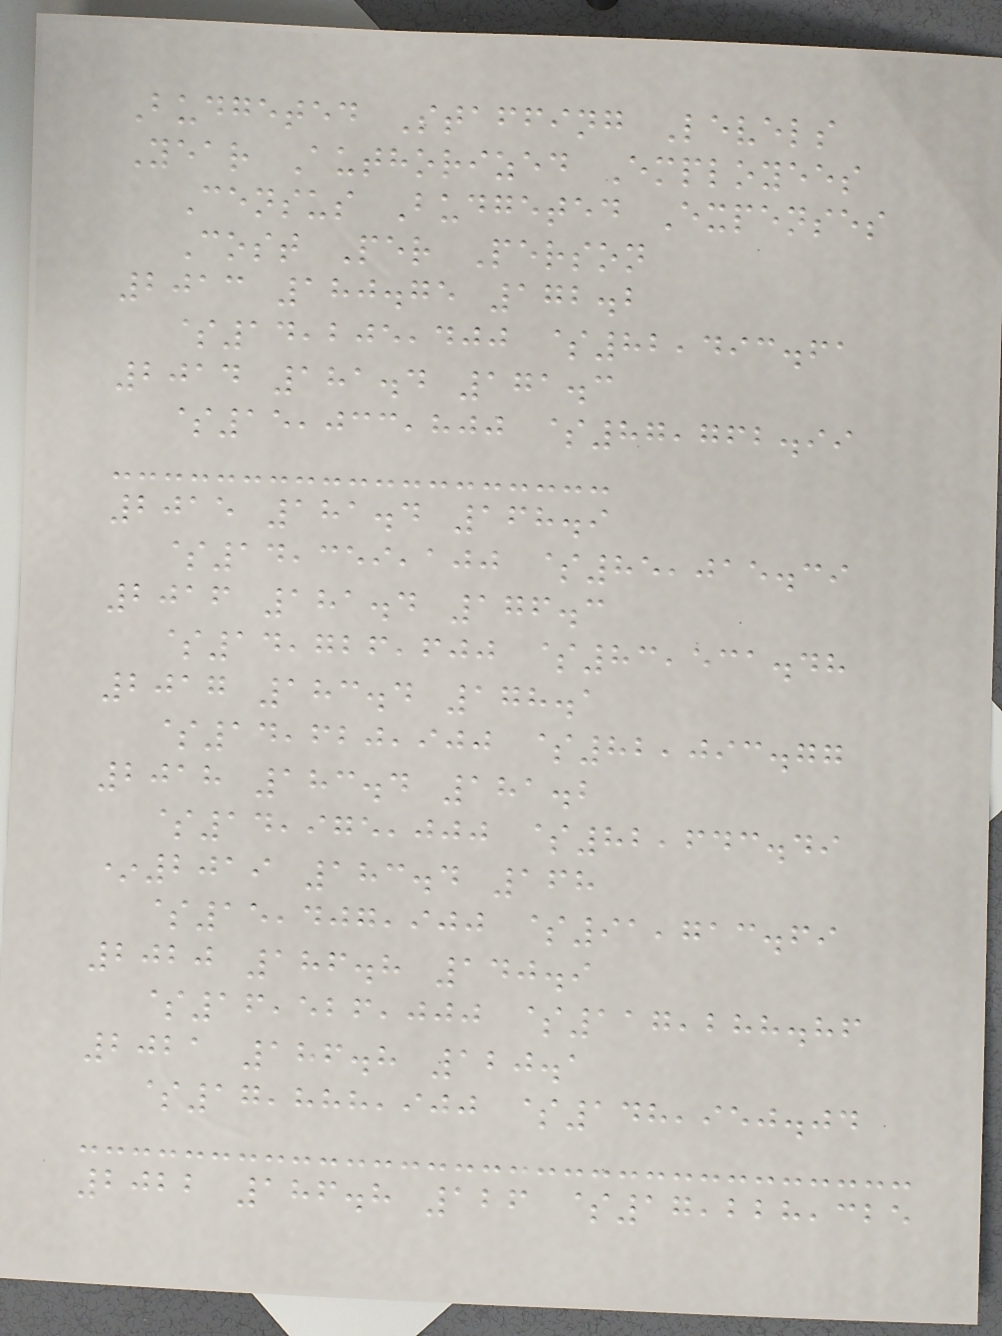Budgeted Staffing Levels
Year Authorized Employees
Census Budgeted Expenses
Cost Per Person
2013 180.75 172.2
$14,205,400 $82,493.61
2014 181.4 171.3
$15,033,800 $87,762.99
2015 181.4 168.9
$14,359,100 $85,015.39
2016 181.4 176.3
$14,726,600 $83,531.48
2017 183.4 178.1
$14,620,900 $82,093.77
2018 183.4 181.2
$14,975,000 $82,643.49
*2019 183.4 168
$15,407,900 $91,713.69
2020 186.8 140.9
$16,526,000 $117,288.86
2021 186.8 120.1
$17,888,900 $148,950.04
2022 186.8 126 $17,228,325
